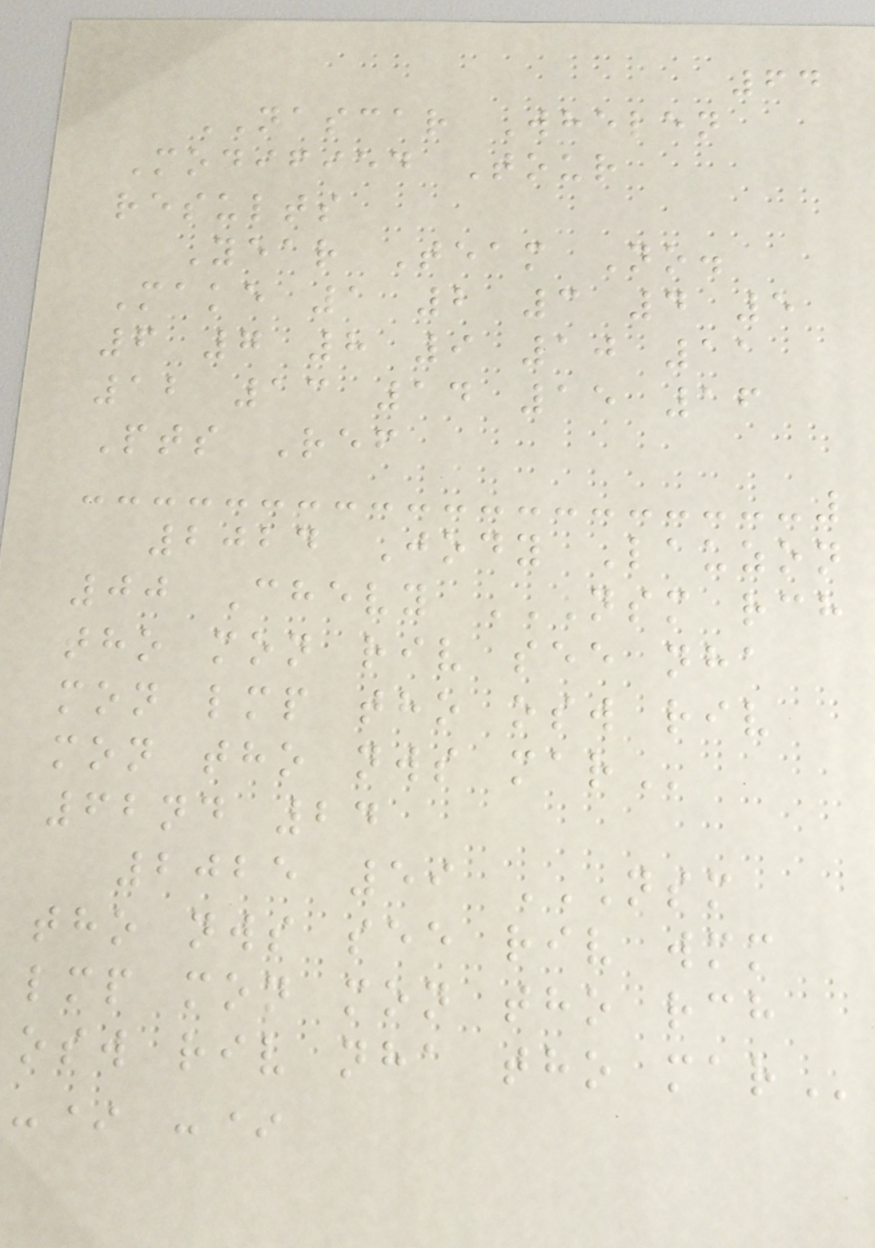64
NASCAR Whelen
Modified Tour
results
Year Team No.
Make 1 2 3 4 5
6 7 8 9 10 11
12 13 14 15 16
Pts Ref
2024 Jody Lauzon
00 Chevy NSM RCH
THO MON RIV SEE NHA
MON LMP THO OSW RIV
MON THO NWS MAR
62nd 24
2025 59 NSM
THO NWS SEE RIV WMM
LMP MON MON THO RCH
OSW RIV NHA THO MAR
-* -*
